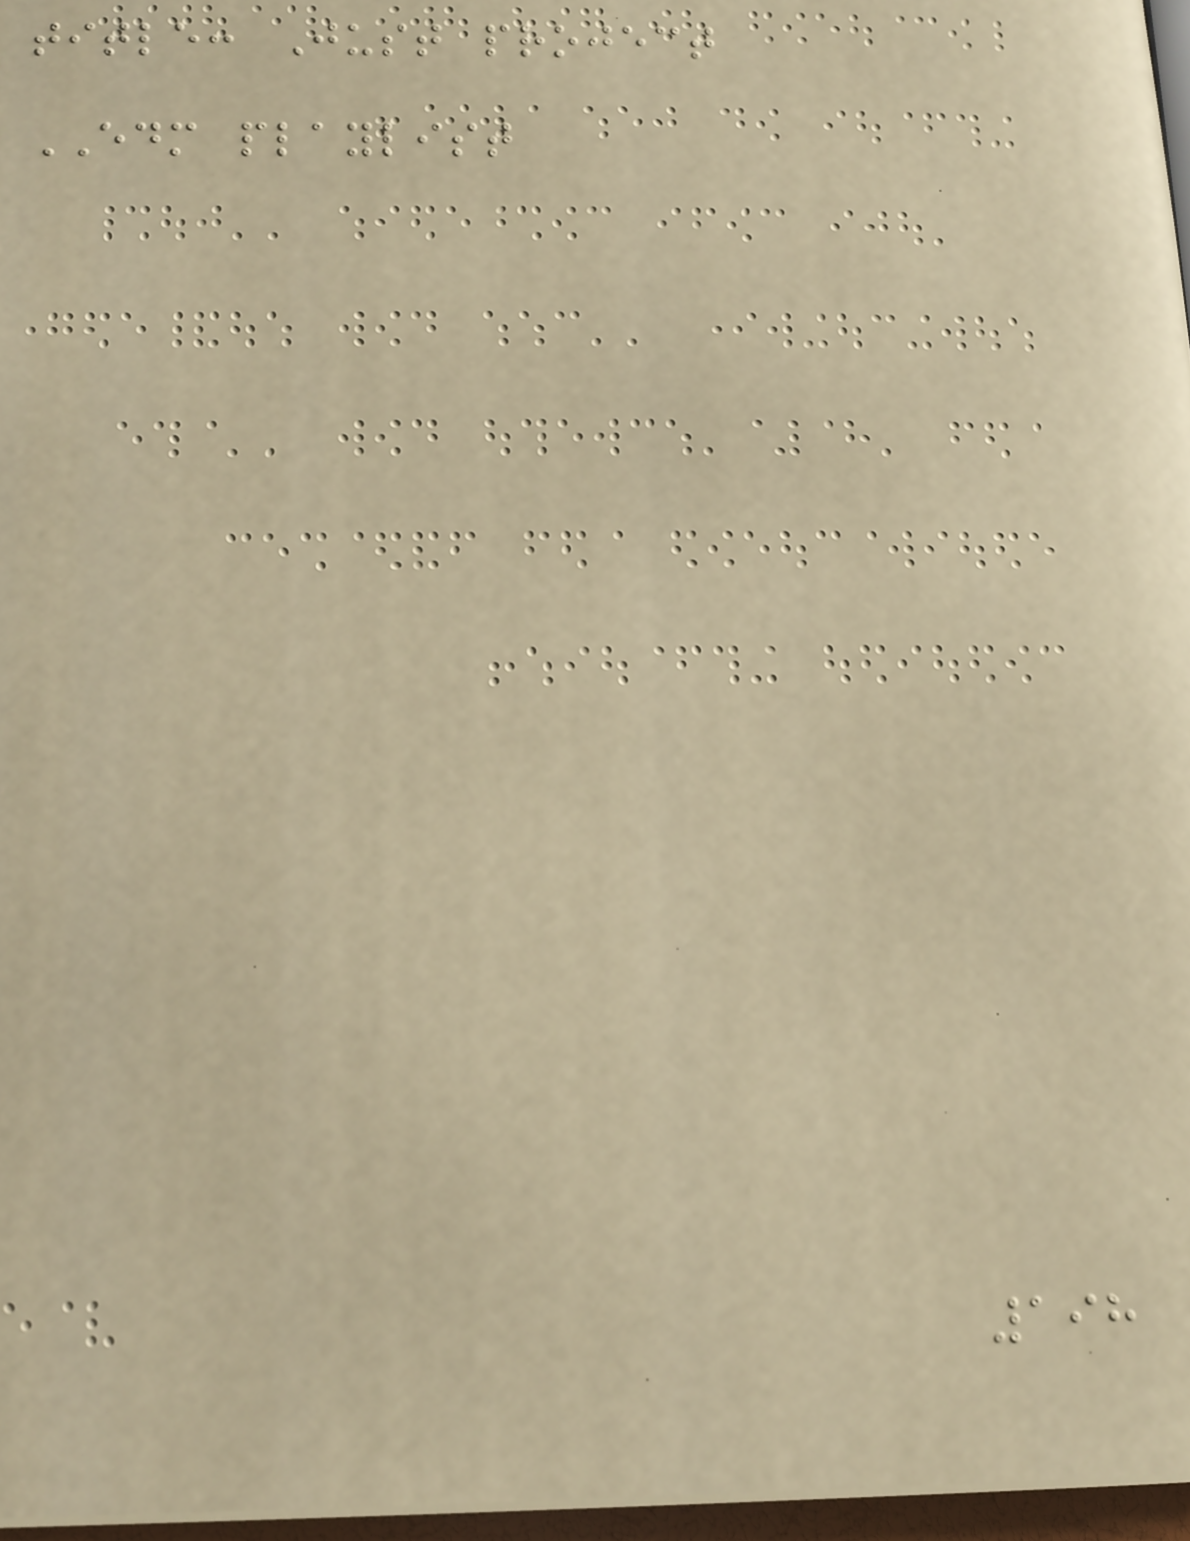title: Just project
EDM playlist
198
